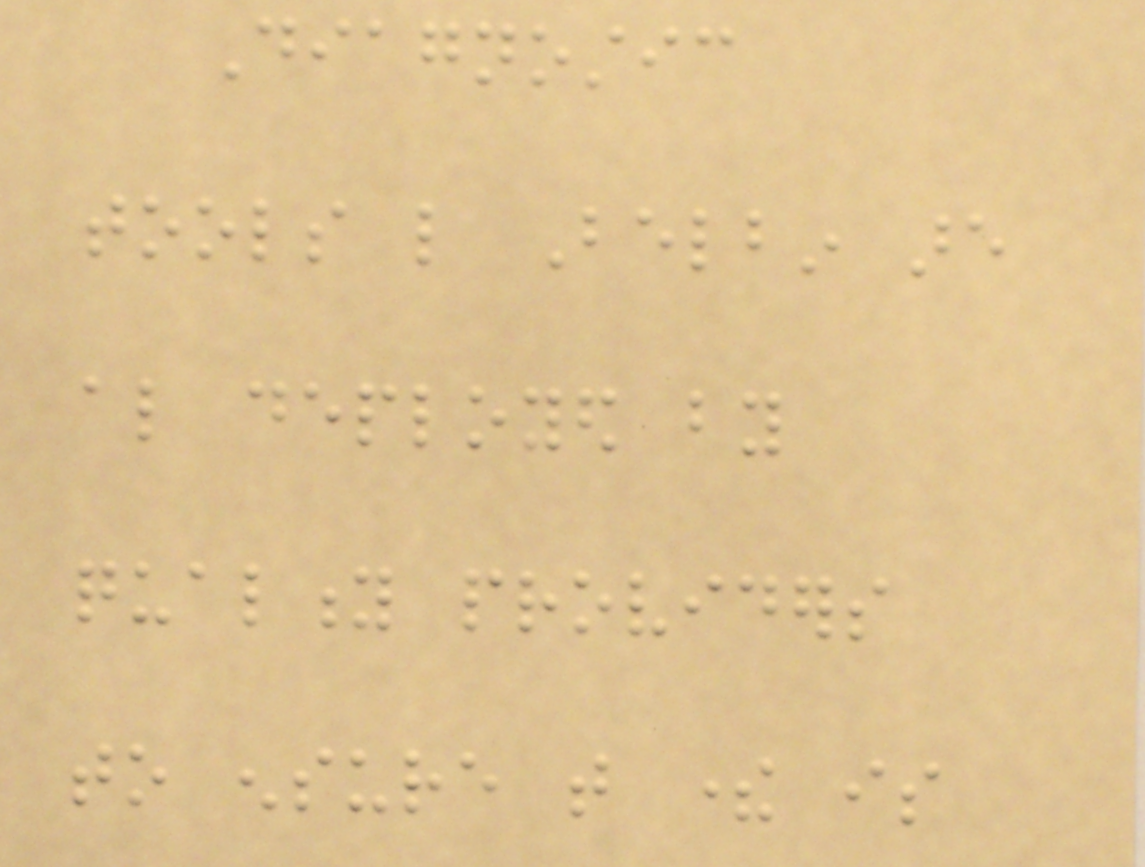Diagnostic
tools like Belbin are
also deployed by
quality providers
to ensure that there is
